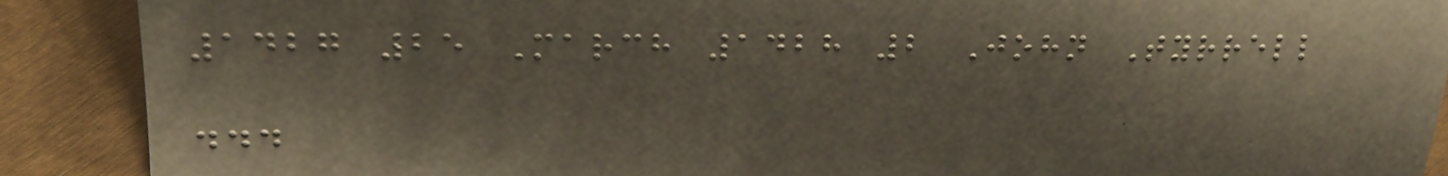1427 25 March 1428 2 John Tyrrell
...
